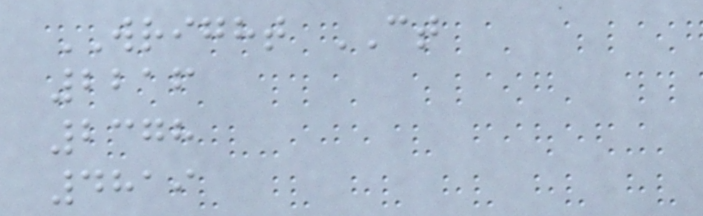WRIGHT CT
2216
2378
4819
